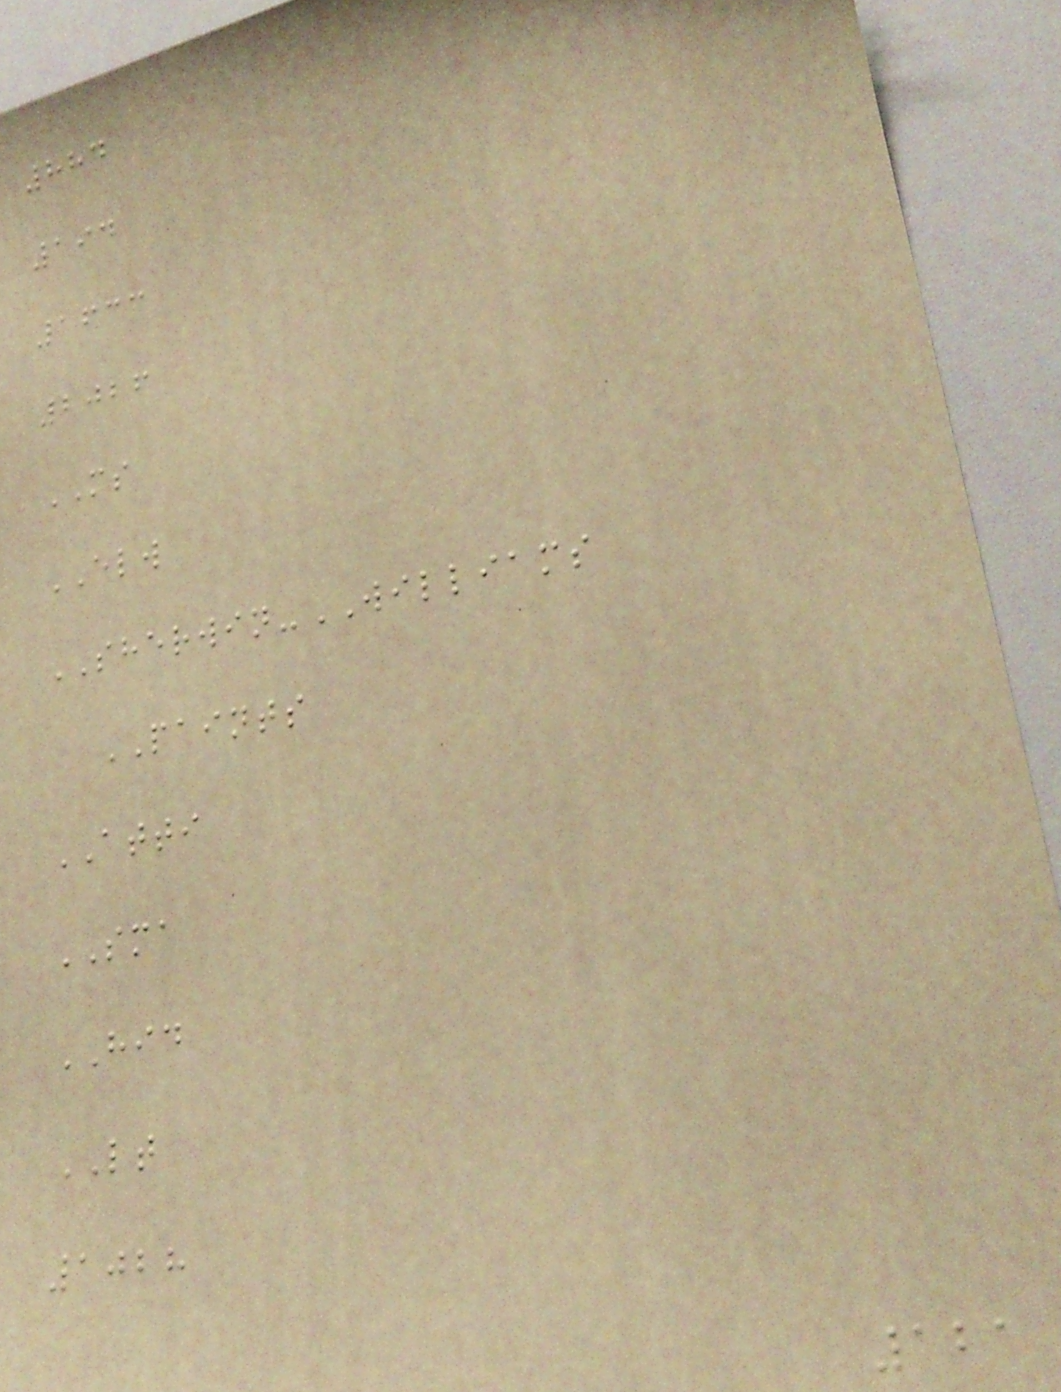884
194
1633
2026
MS
ELW
SHERWIN-WILLIAMS
PAINTS
ATTI
SMA
HID
LT
1028
121
